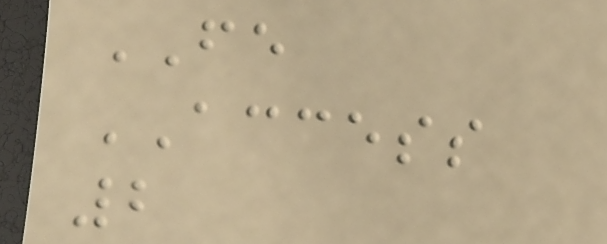FE
ACCESS
2
